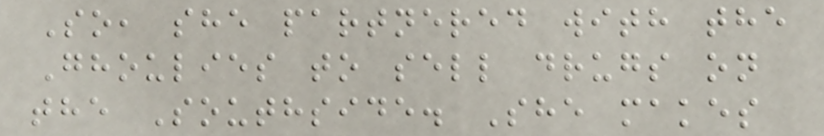So, she partnered with the
Ghoulies to sell drugs on
the Southside. She makes
